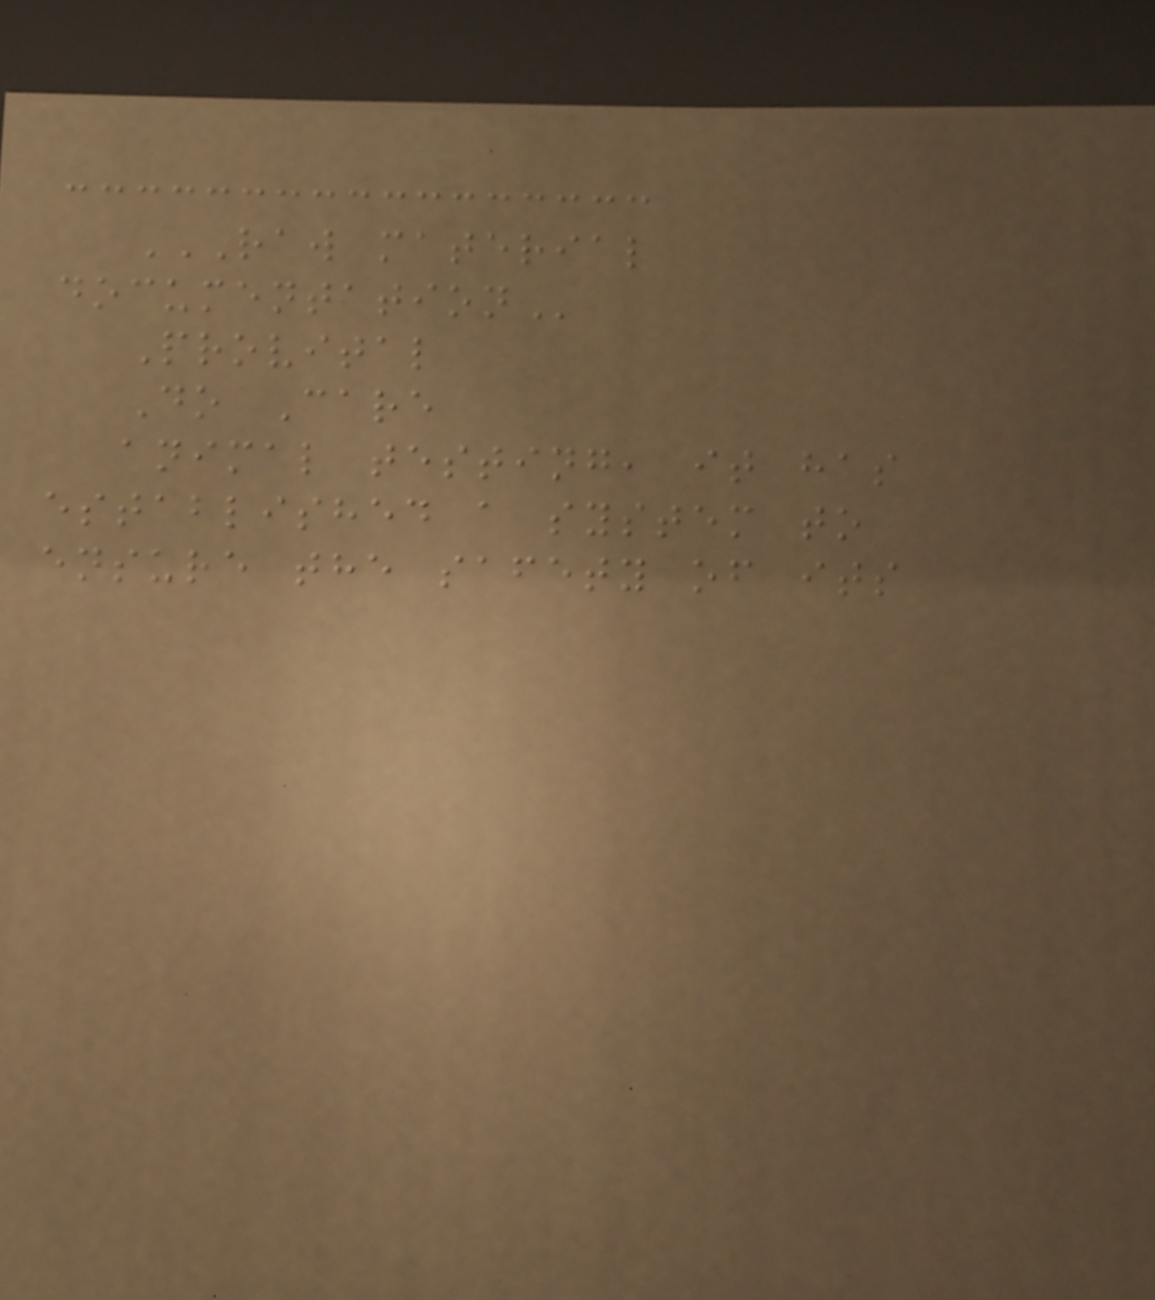RAW MATERIAL
DOCUMENTATION
Provital
Do Care
animal testing, it has
established a system to
ensure the safety of its
